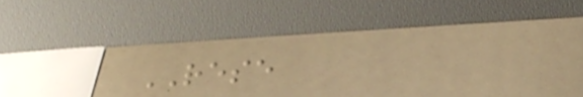RESE
